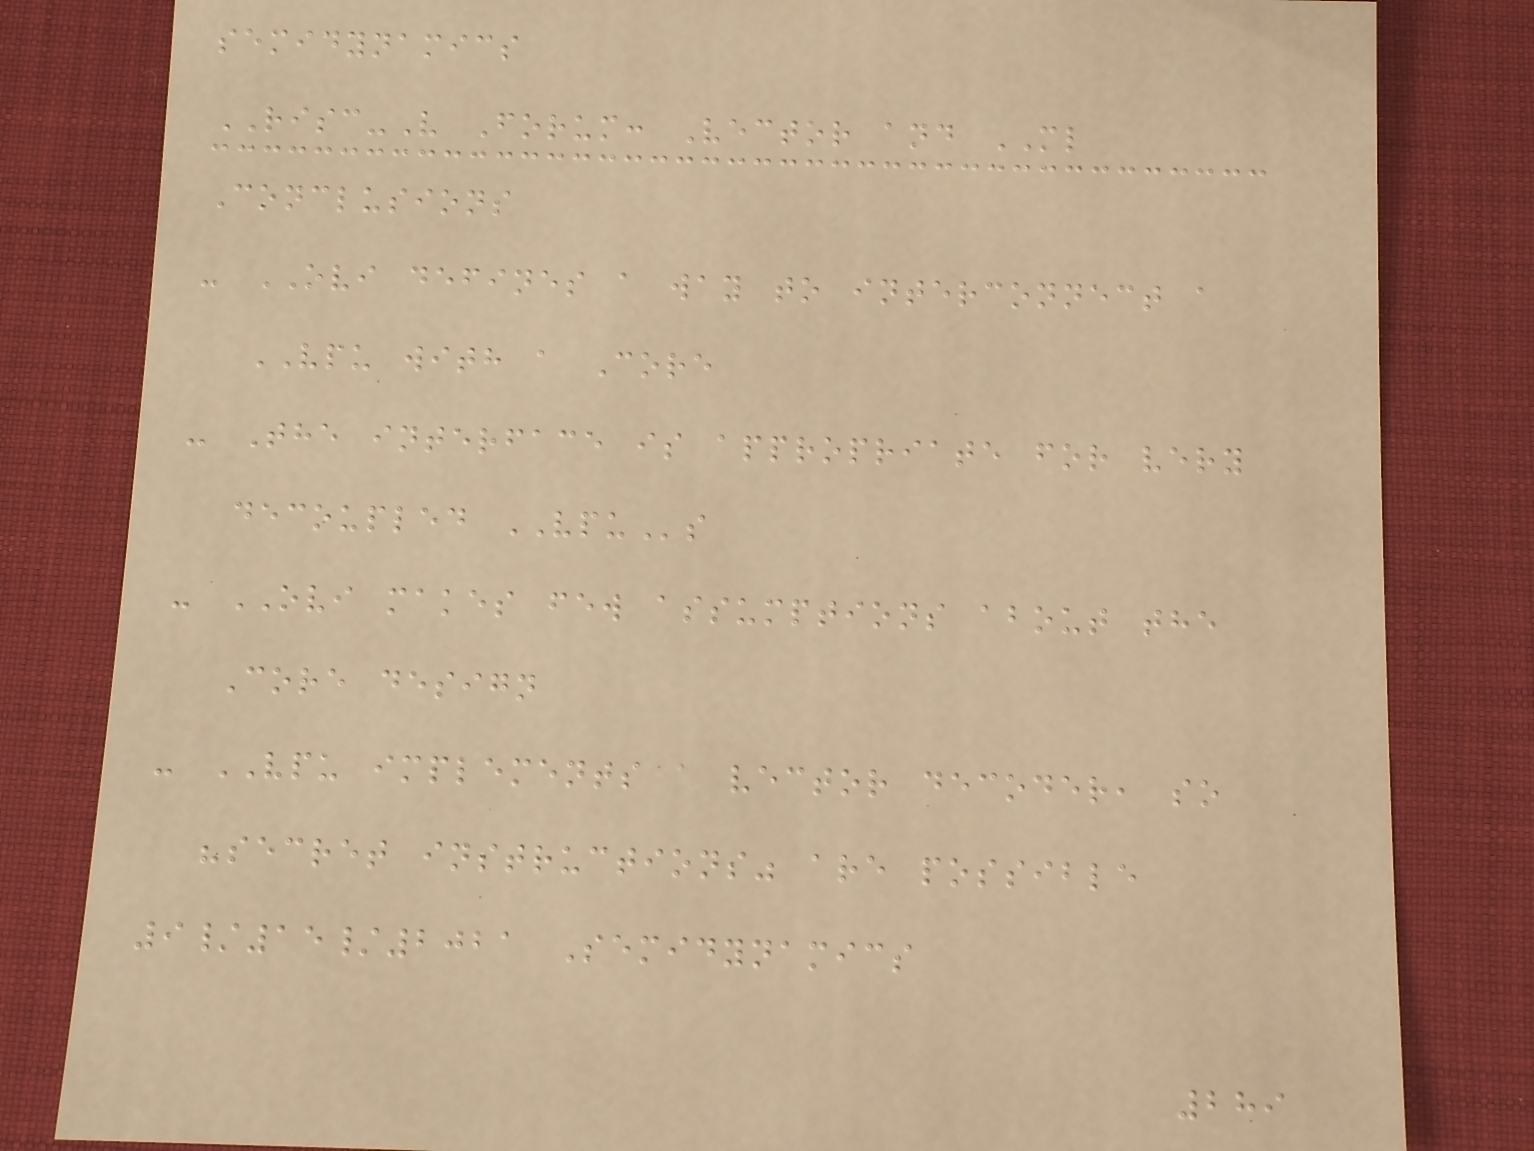semidynamics
RISC-V Forum: Vector and ML
Conclusions
- OVI defines a way to interconnect a
VPU with a Core
- The interface is appropriate for very
decoupled VPUs
- OVI makes few assumptions about the
Core design
- VPU implements a vector decoder, so
"secret instructions" are possible
9/15/2021 Semidynamics
289
